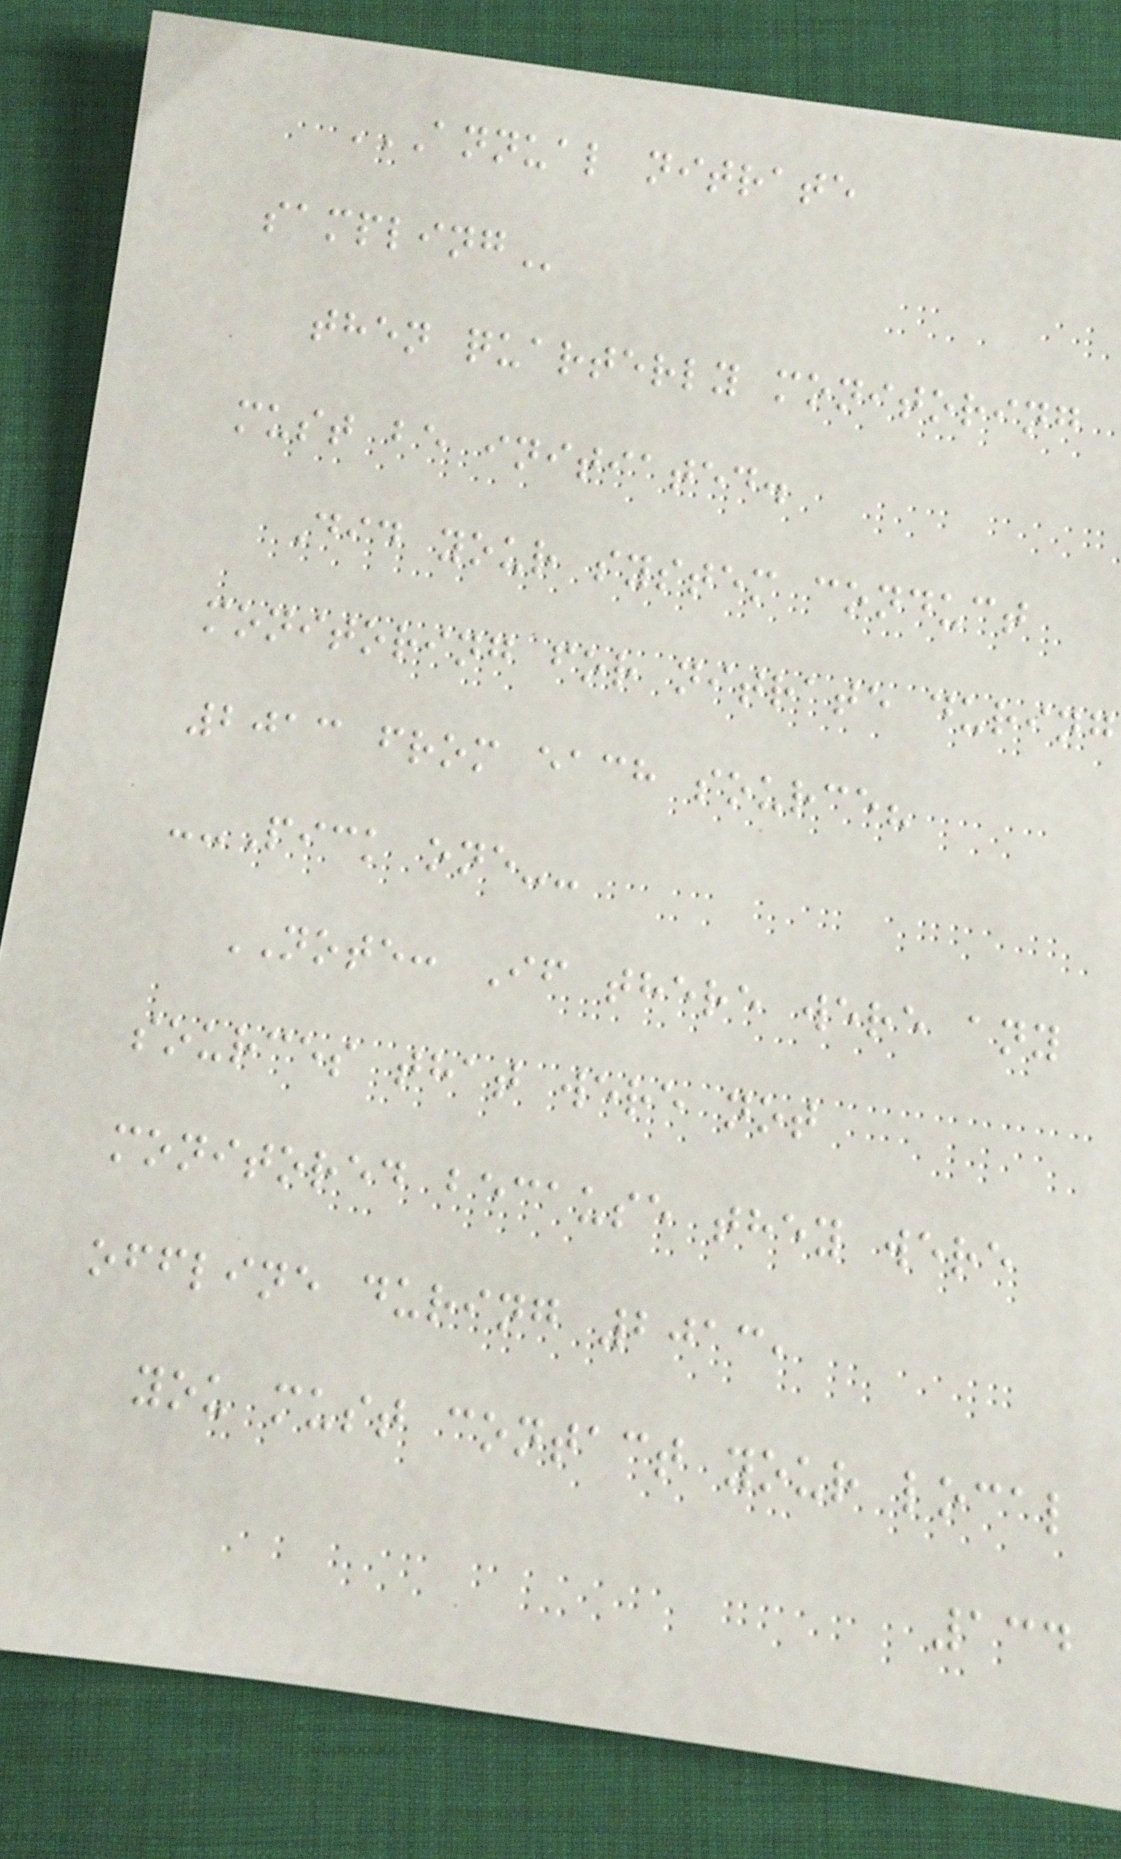ANNUAL NITRATE
SAMPLING
then quarterly monitoring
must be initiated.
Did your system conduct
monitoring for nitrate during
2013 from each source?
--Pick one--
NOTE: If there were any
sources that were not
monitored because they were
offline during 2013,
you must contact your local
134
